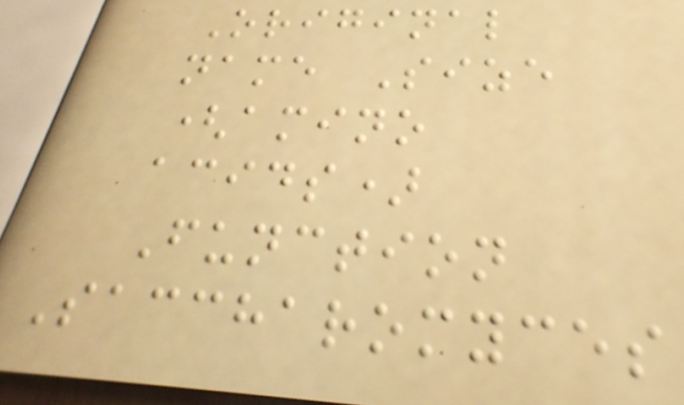Original
name Size
(amino
acids)
Function
Saccharomyces
